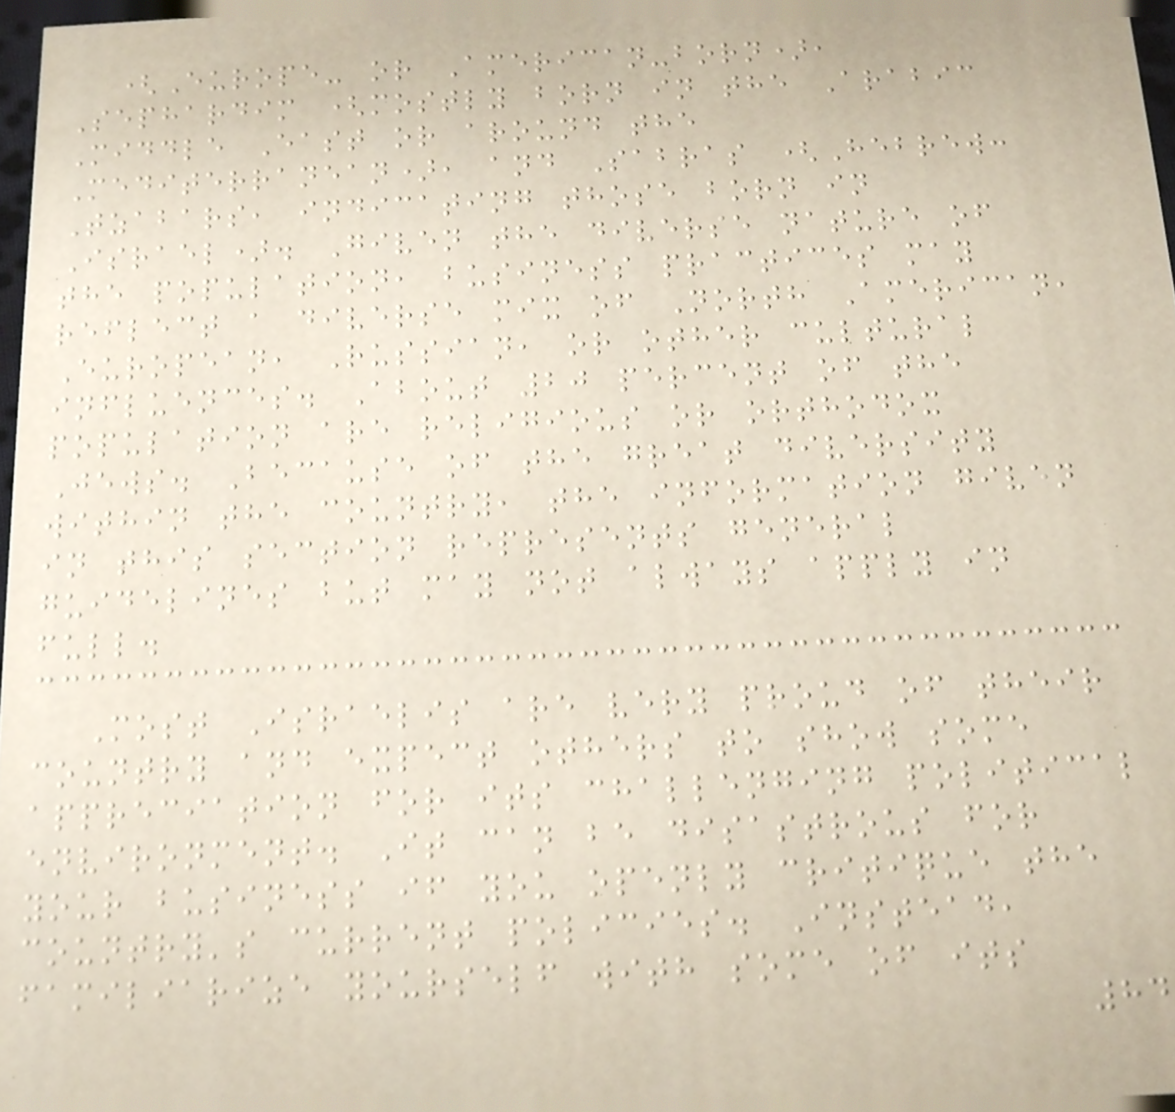(Europe- or American-born),
Sephardim (mostly born in the Arabic
Middle East or around the
Mediterranean), and Sabras (Hebrew:
Tzabars, indicating those born in
Israel). Given the diverse nature of
the population, business practices may
reflect a diverse mix of North American,
European, Russian, or other cultural
influences. About 20 percent of the
population are religious or orthodox
Jews. Because of the great diversity
within the country, the information given
in this section represents general
guidelines but may not always apply in
full.
Most Israelis are very proud of their
country and expect others to show some
appreciation for its challenging political
environment. It can be disastrous for
your business if you openly critique the
country's current policies. Instead,
familiarize yourself with some of its
84
